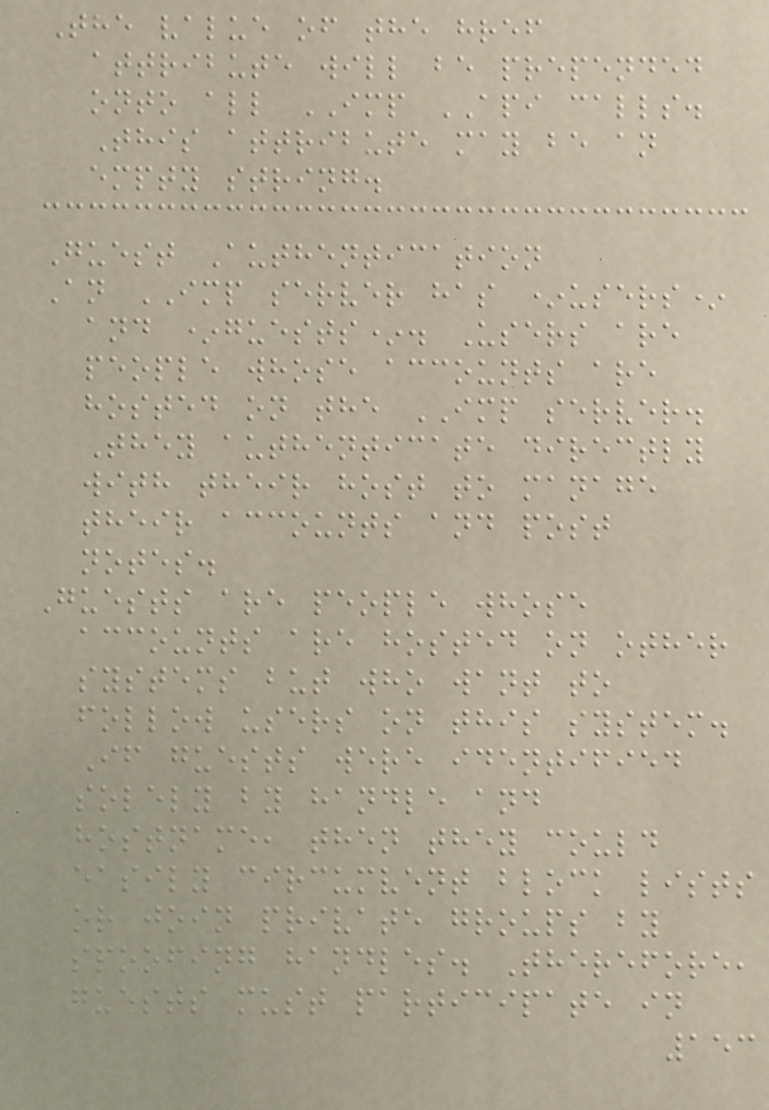The value of the href
attribute will be prepended
onto all IMP API calls.
This attribute may be an
empty string.
Guest Authentication
An IMP server has *users*
and *guests*. Users are
people whose accounts are
hosted on the IMP server.
They authenticate directly
with their host to manage
their accounts and post
notes.
Guests are people whose
accounts are hosted on other
systems but who want to
follow users on this system.
If guests were identified
solely by handle and
hostname, then they could
easily circumvent block lists
or join private groups by
spoofing handles. Therefore,
guests must participate in
153
